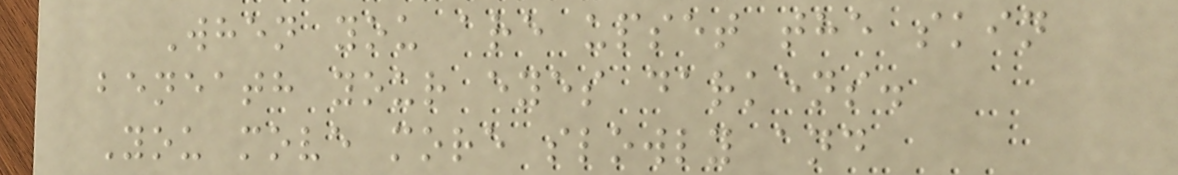When you are upset the skin
beneath your eyes darkens.
You move more slowly and
